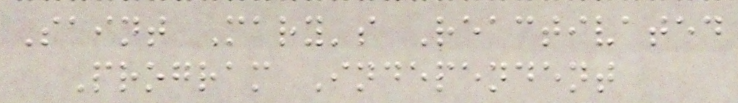Saint Mary's Reactivated
Program Independent
